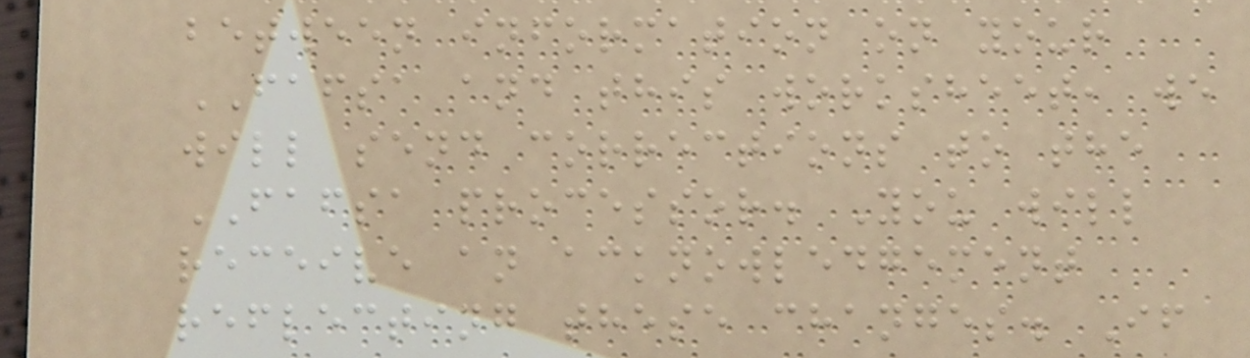between information on your
FAFSA and this worksheet, we
will send corrections to the
FAFSA processor. You will
receive an acknowledgement
reflecting these changes. If
